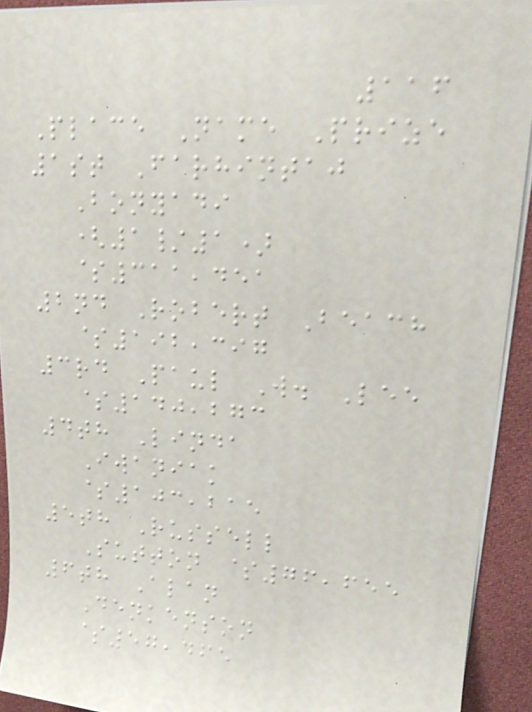116
Place Name Prize
1st Farhintaj
Bonyadi
(1/1)
$311,451
2nd Robert Beach
$192,397
3rd Paul W. Lee
$140,273
4th Linda
Iwaniak
$103,215
5th Russell
Sutton $76,655
6th Alan
Denkenson
$57,465
